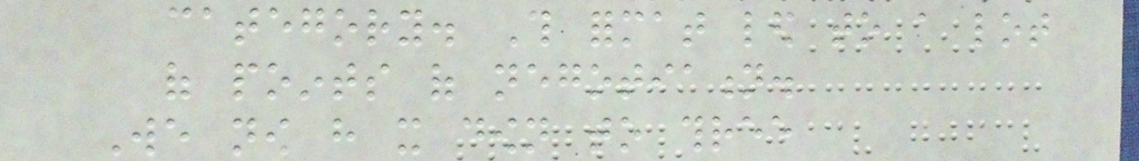category. This format led to a lot
of points of negotiation.
We now have it down to three
